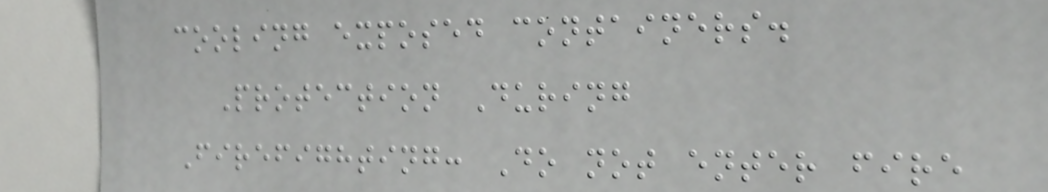cooling exposed containers.
Protection During
Firefighting: Do not enter fire
